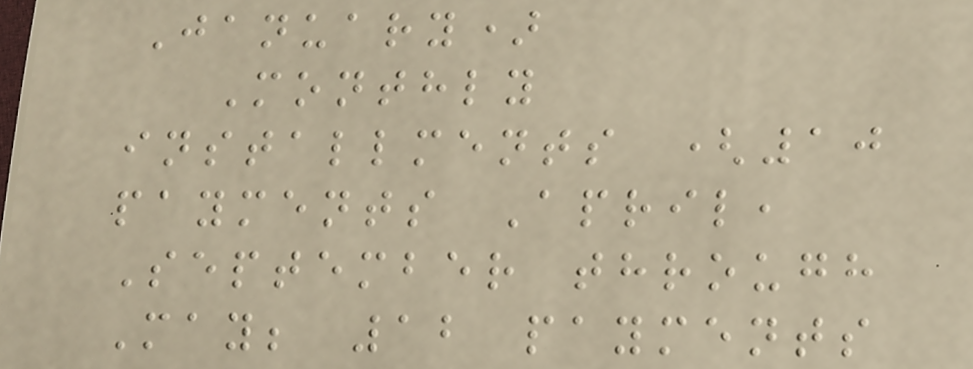January)
Monthly
installments (10
payments April,
September through
May; 12 payments
